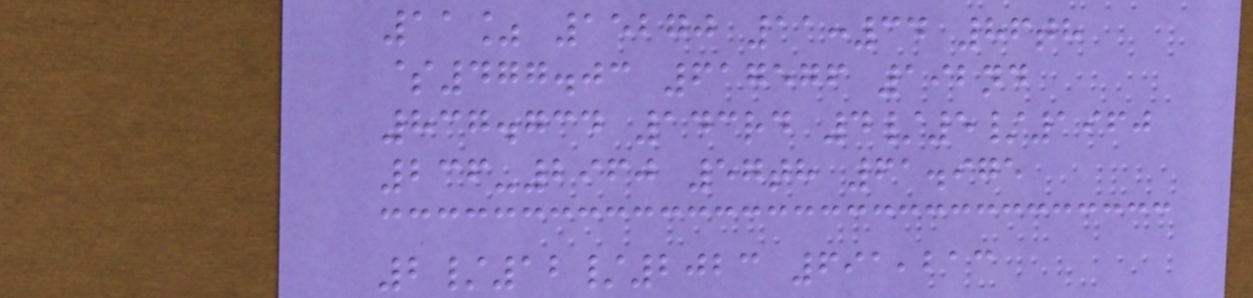11% 15270 11:34 86th
$477.03 617576 192nd
837.734 143rd 4/5/1960
236-2960 57th 61.975
2/12/2023 691,213
